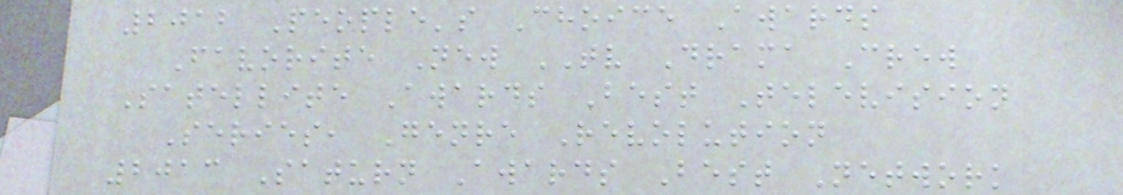2012 People's Choice Awards
Favorite New TV Drama Crew
Satellite Awards Best Television
Series, Genre Revolution
2013 Saturn Awards Best Network
